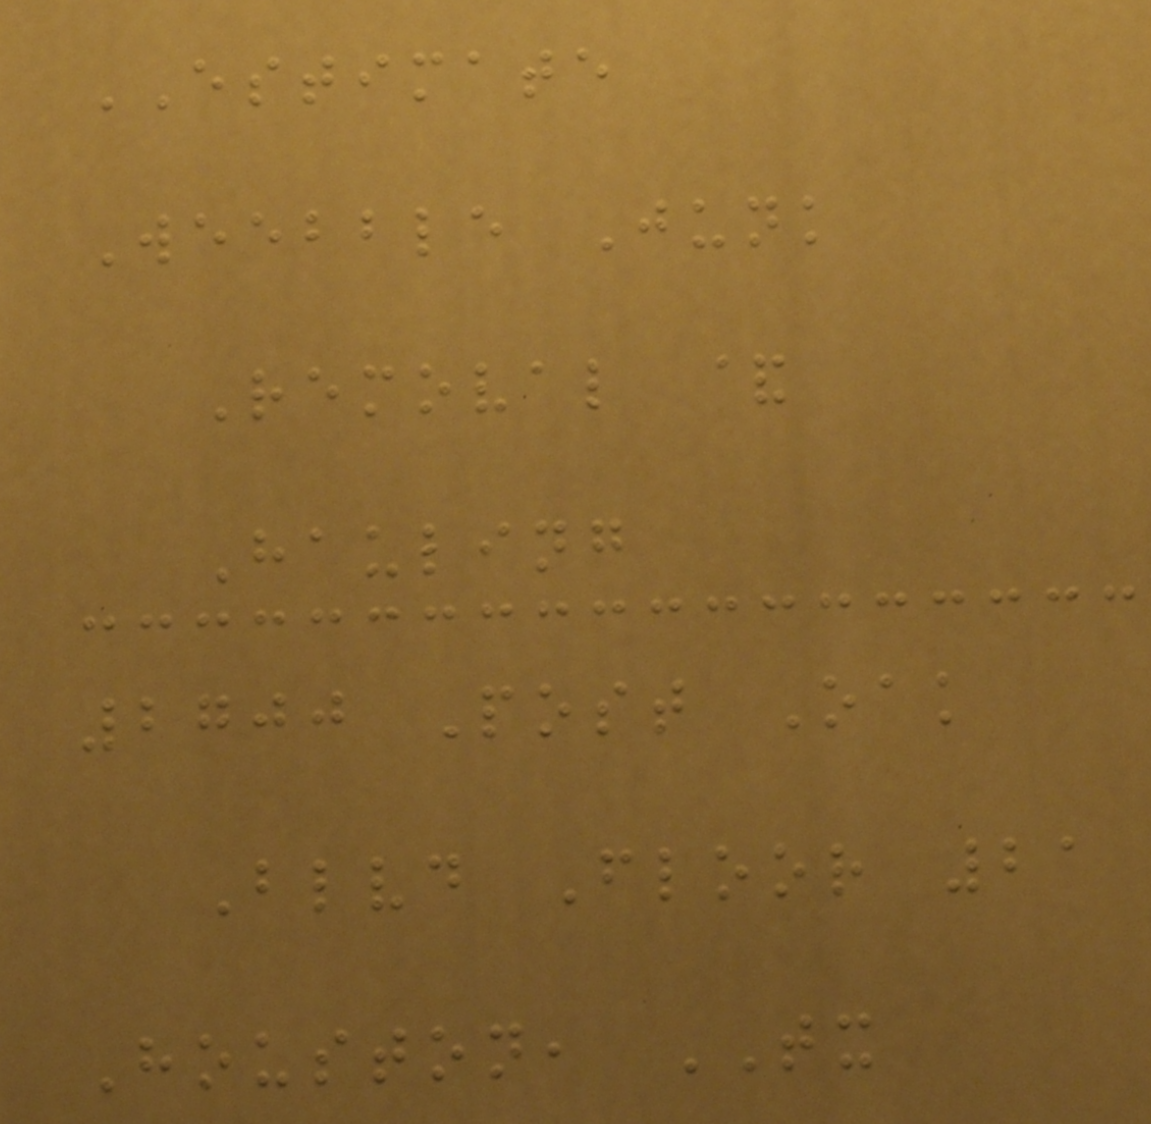ESTIMATE
Weebble Junk
Removal &
Hauling
2700 Post Oak
Blvd Floor 21
Houston, TX
